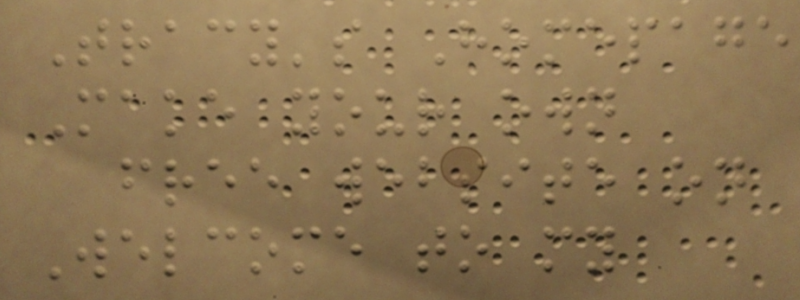Tracy's Homepage
Make your own
free website on
Welcome to my
